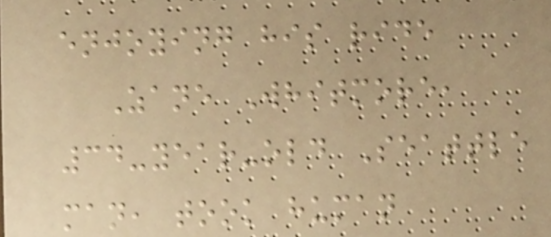enjoying his ride
Zane Whitmore,
34-year-old Seattle
man, took human
